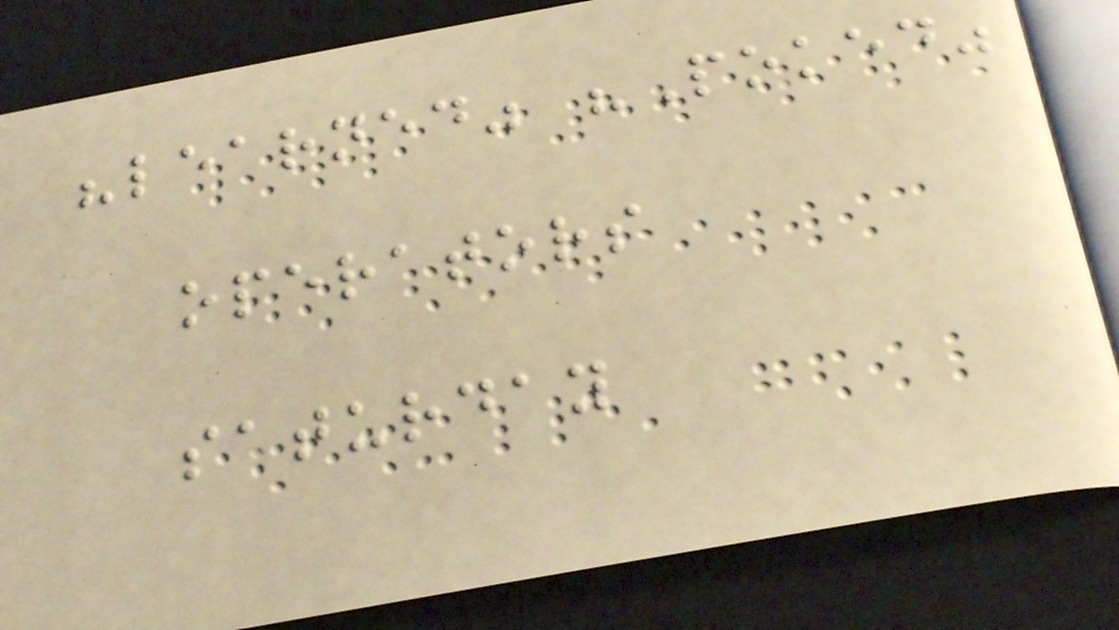"learned" "Poked"
operators
saturday
